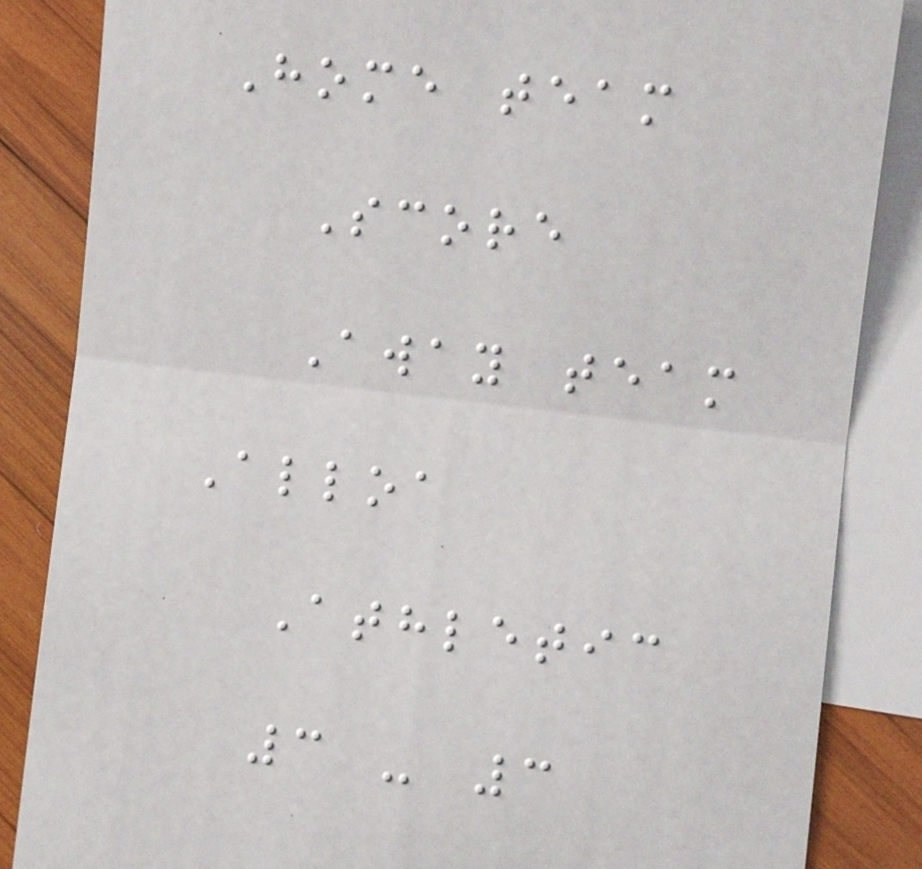Home team
Score
Away team
Alloa
Athletic
3 - 3
